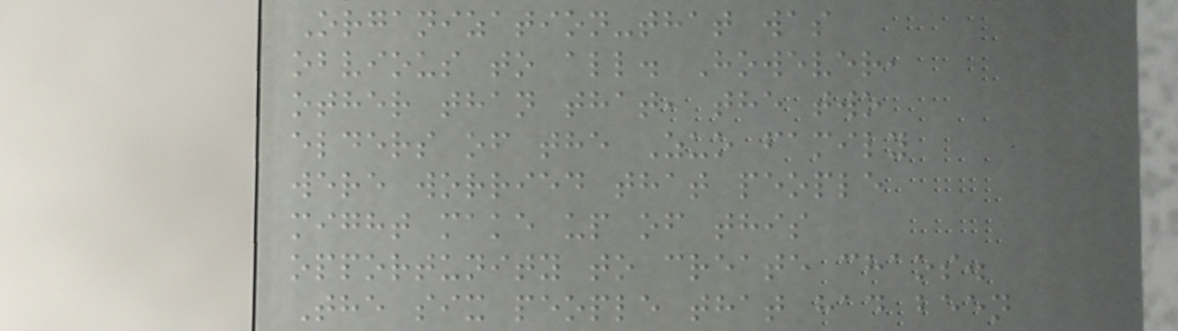Organization-that was
obvious to all. However,
other than that, the two
elders of the Zuo family
were worried that people
might make up of this
opportunity to create chaos.
The six people that had been
